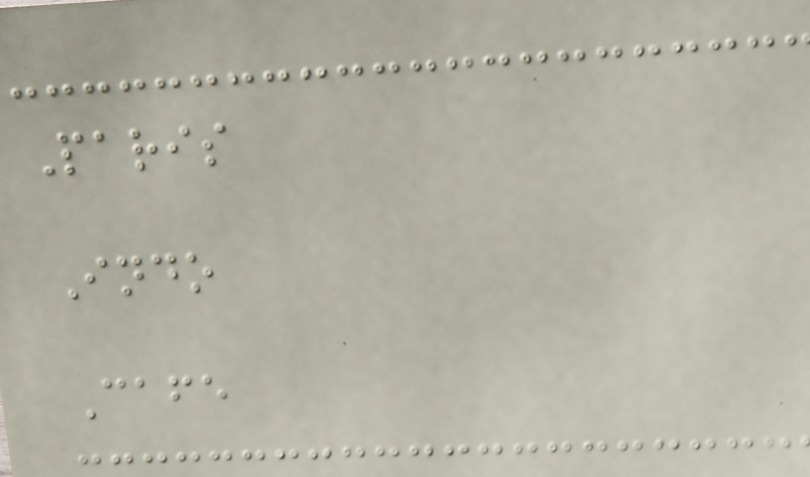Paris
Indo
Cafe
